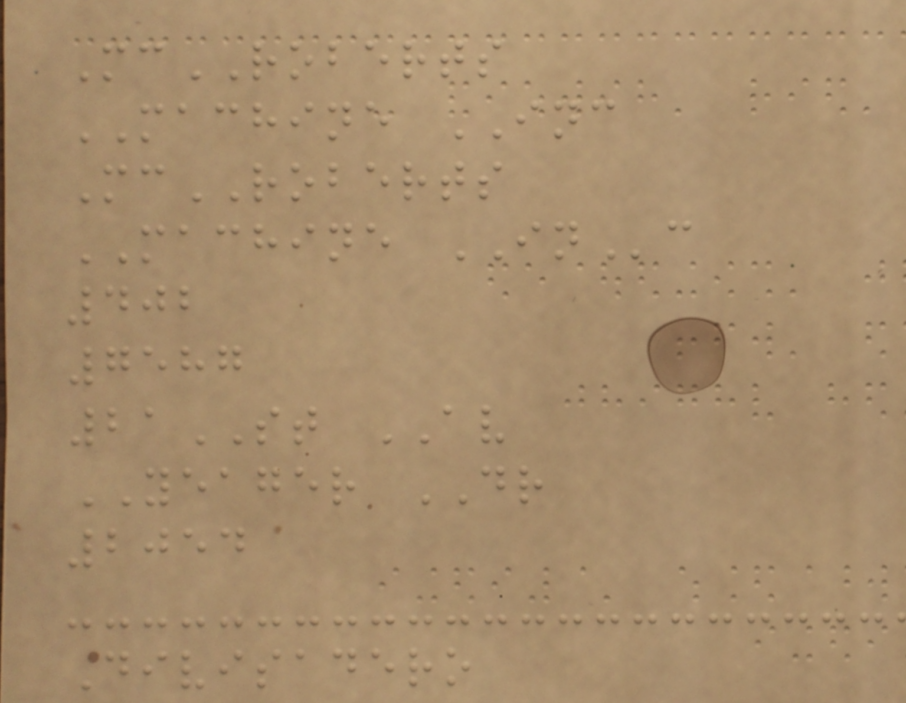McROBERTS
MACHINE INC
McROBERTS
MACHINE INc
402
7587
21ST AV
YEAGER DR
2054
Divisadero
